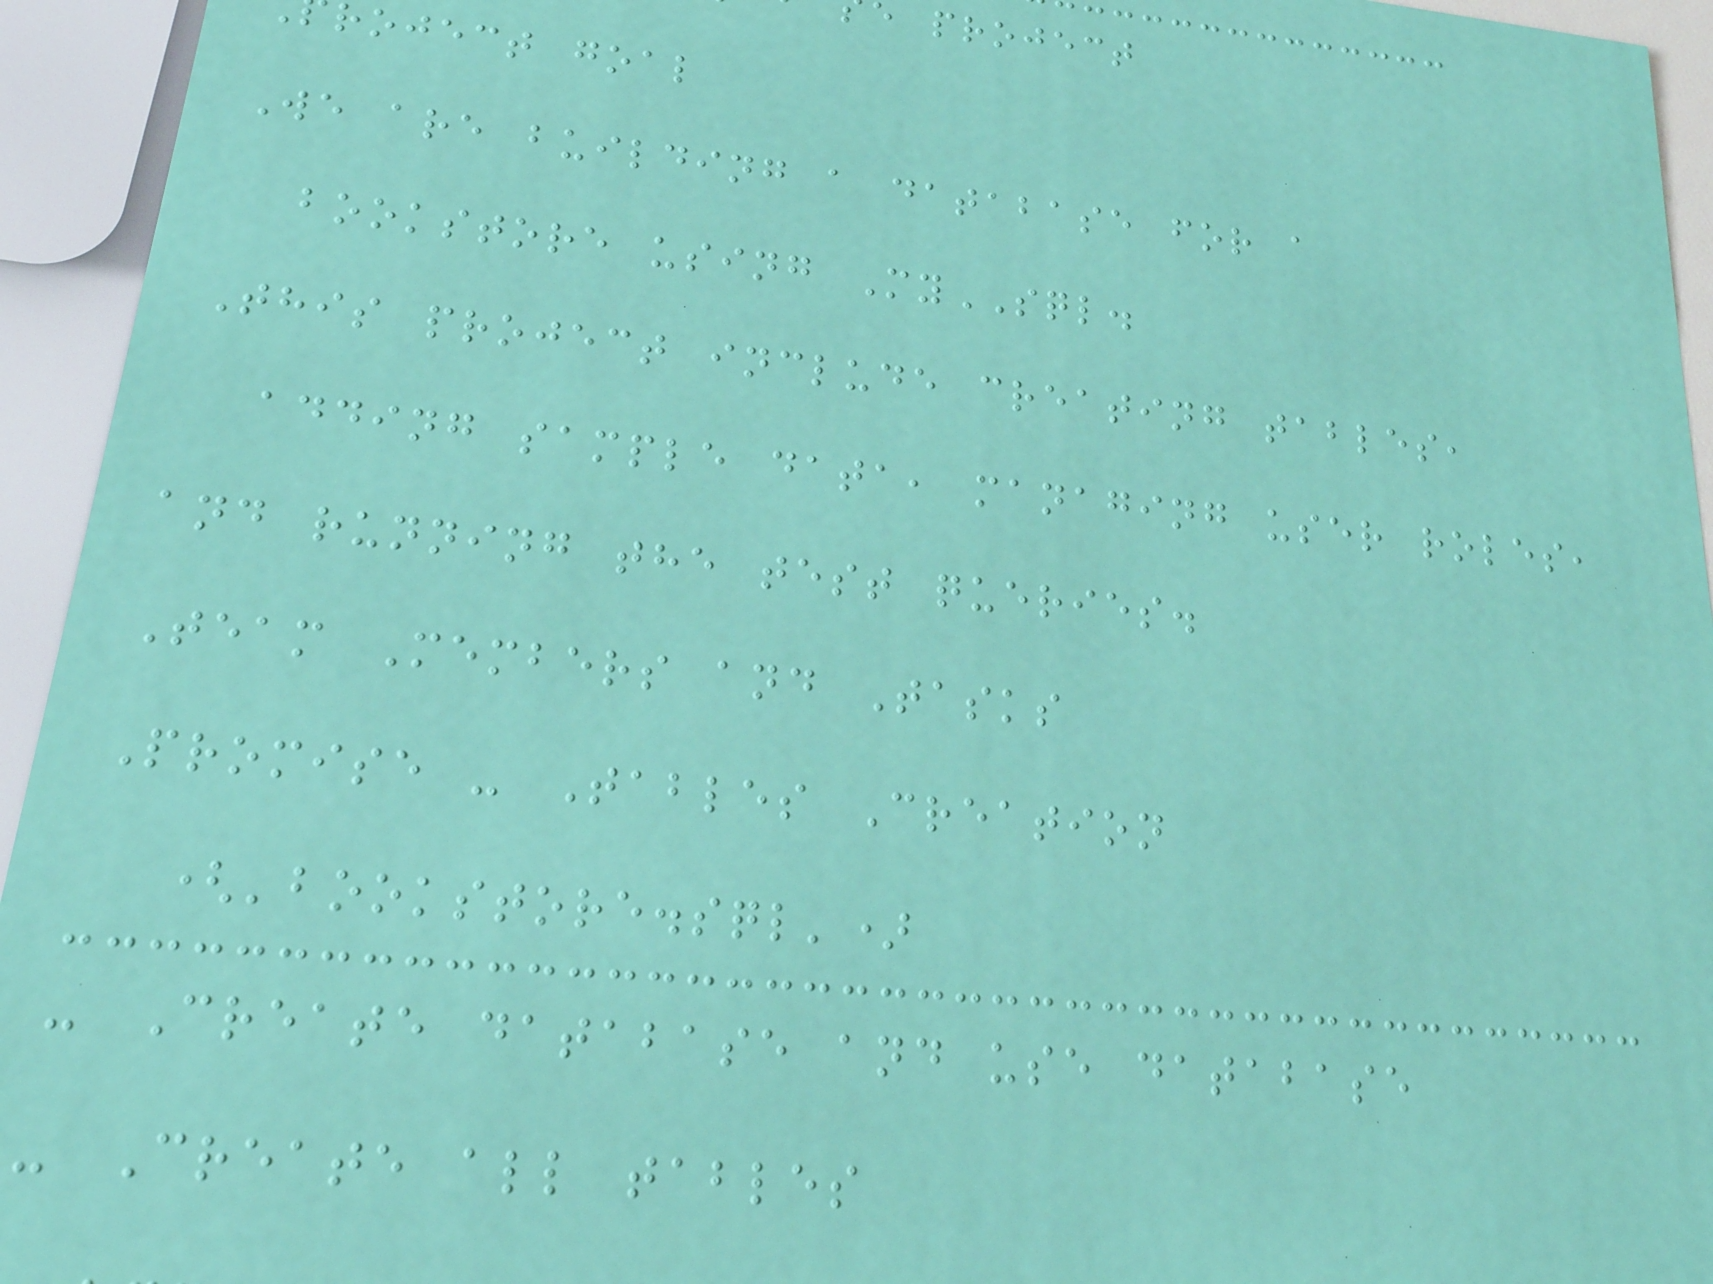project
roject goal
We are building a database for a
bookstore using MySQL.
This project include creating tables,
adding sample data, managing user roles,
and running the test queries.
Team Members and Tasks
Promise - Tables Creation
('bookstore.sql')
- Create database and use database
- Create all tables
